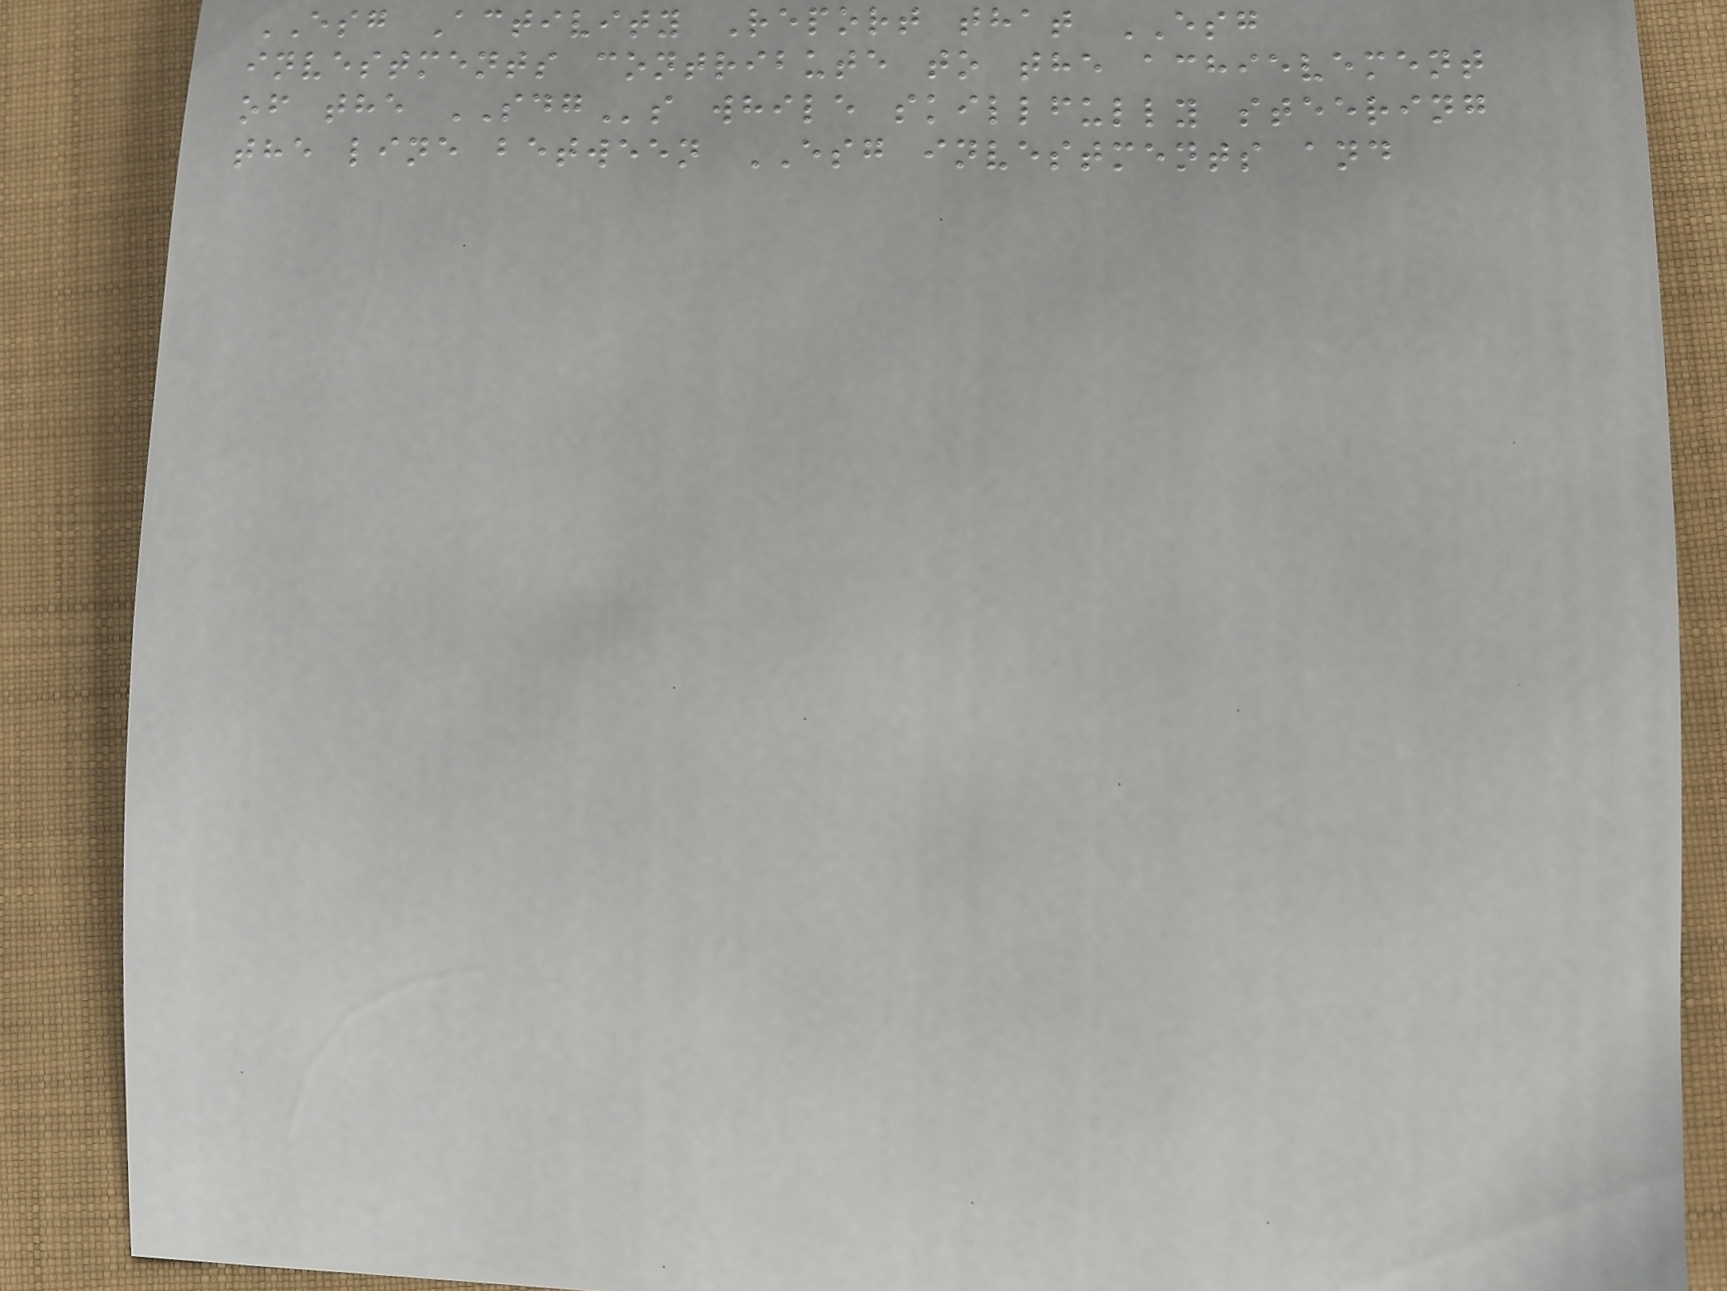ESG Activity Report that ESG
investments contribute to the achievement
of the SDGs while skillfully steering
the line between ESG investments and
